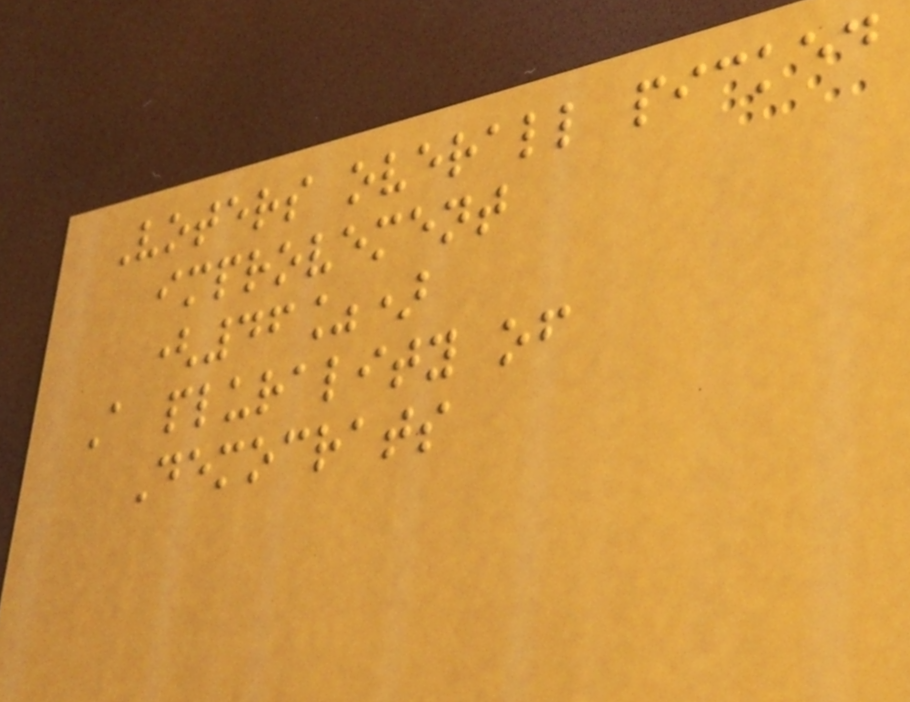Voters overall picked
improvement
(46%)
A plurality of
Democrats
